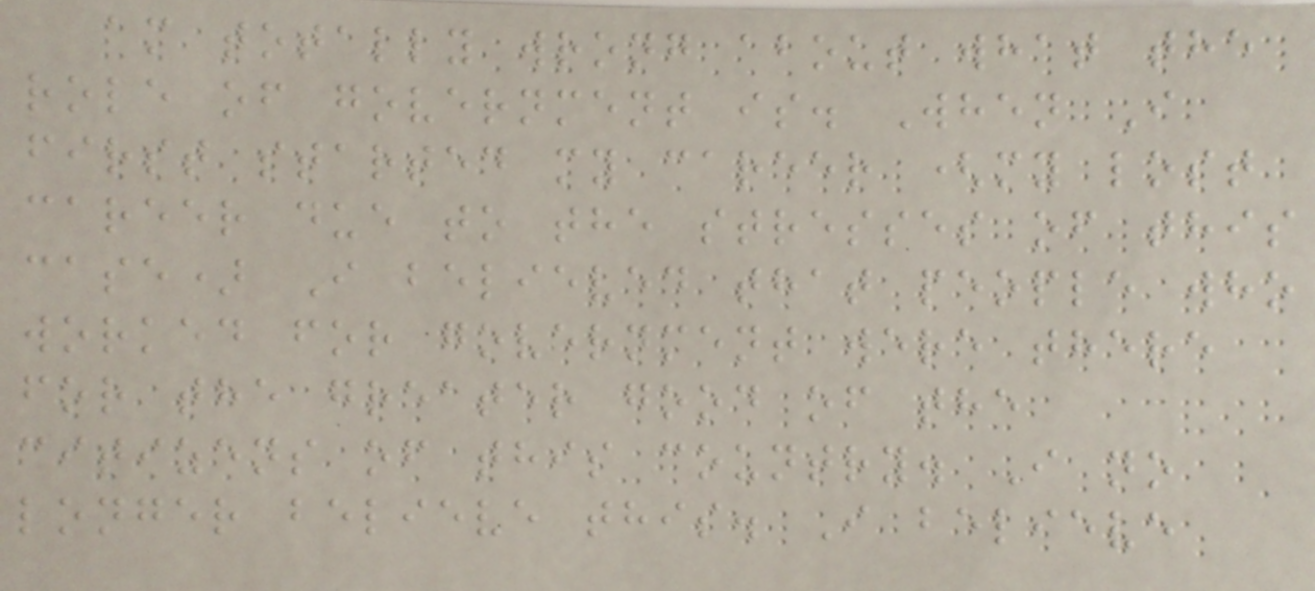am totally wrong about what the
role of government is. When I
first started my career (my lost
career due to the stresses of this
case) I believed that people who
worked for government were there
for the greater good of the
citizens of this country. I no
longer believe this. I believe
